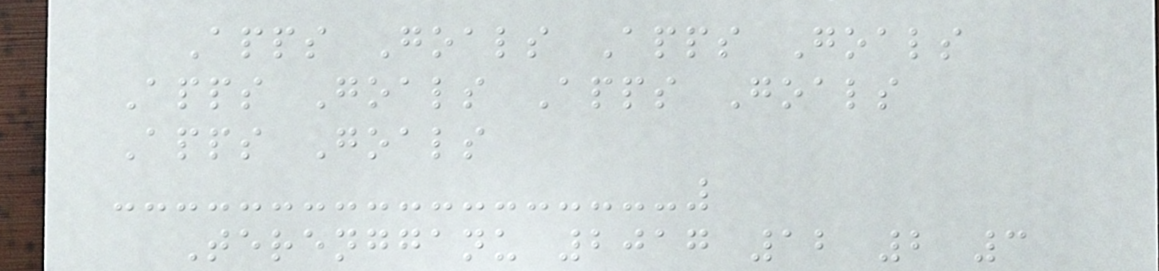Apps Goals Apps Goals
Apps Goals Apps Goals
Apps Goals
Terengganu 2017 12 2 3
